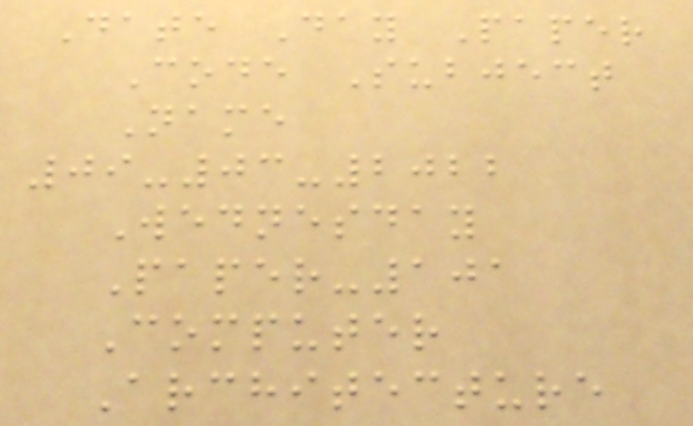Date Day Paper
Code Subject
Name
09-03-2022
Wednesday
Paper-101
Computer
Architecture
